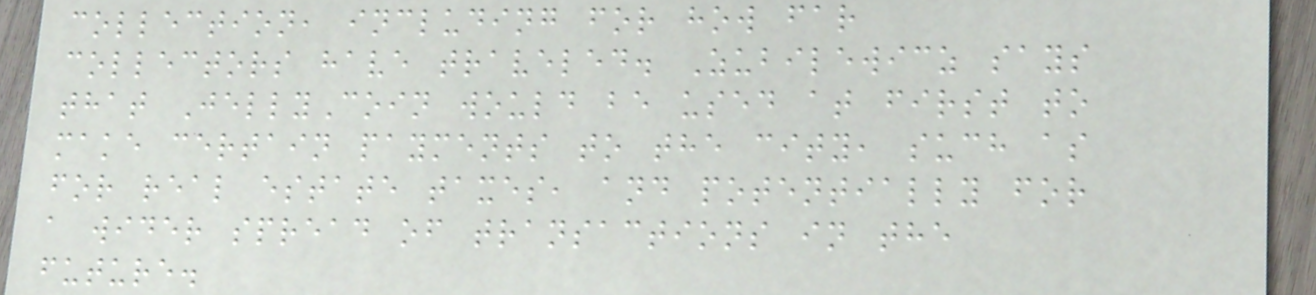collection, including for how far
collectors have traveled. Zubilewicz says
that JellyCoin would be used at first to
make certain payments to the city, such as
for real estate taxes, and potentially for
a wider spread of transactions in the
future.
